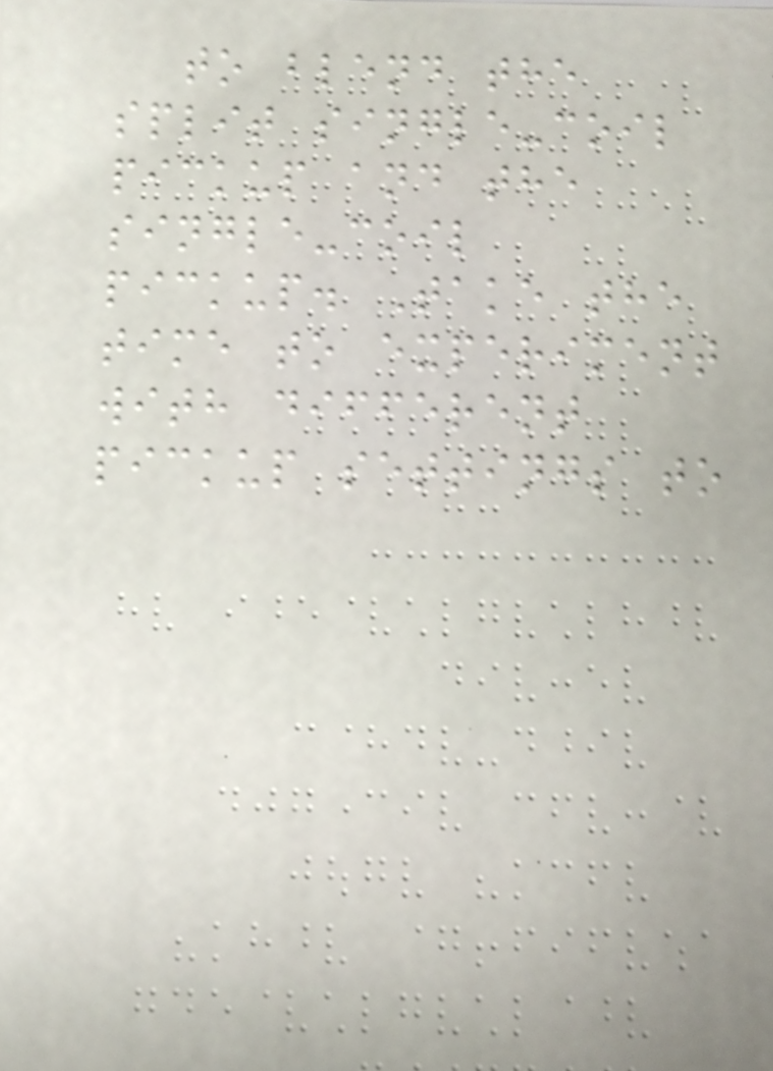to blend the
split single-coil
pickup and the
single-coil
pickup. Take the
time to experiment
with different
pickup settings to
